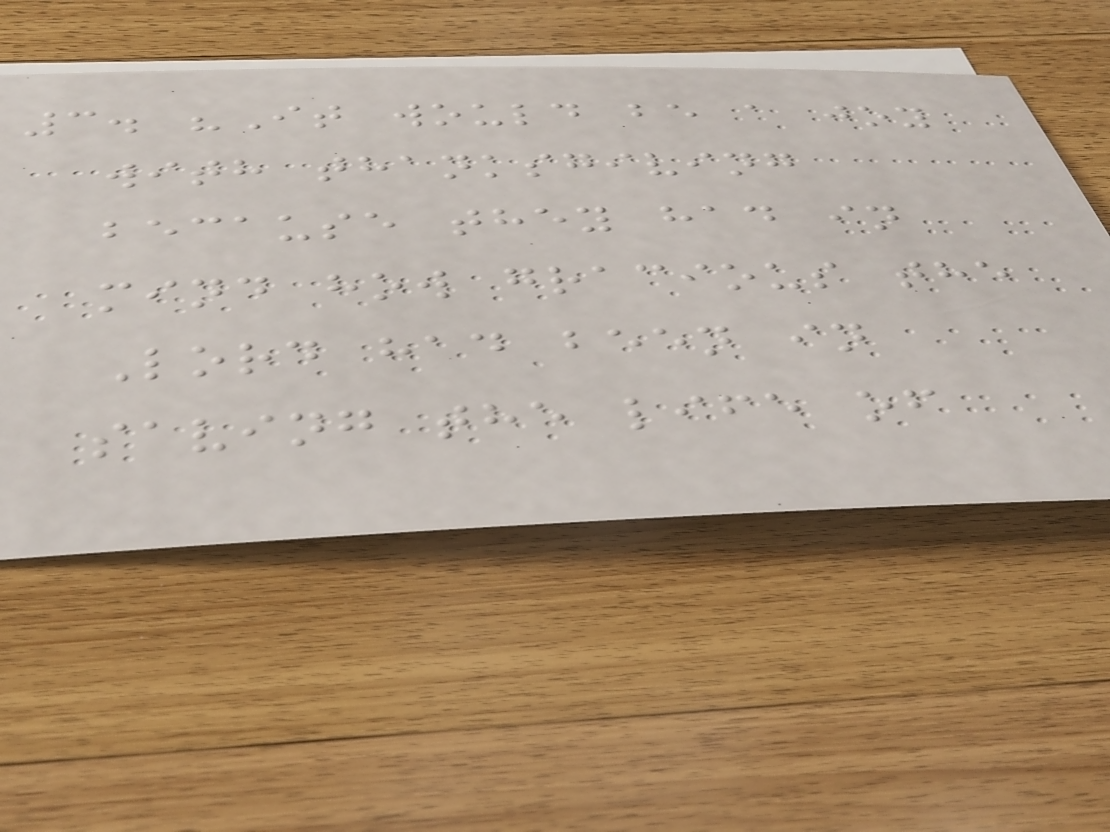3. "It would be a joy
with thanksgiving
because they had in
mind how gracious the
Lord had been in
saving the life of
